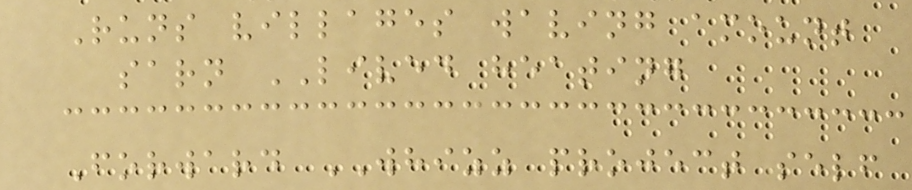Runs villages waving amount
sarn LIVED heating
Forward WHIZZ project self
